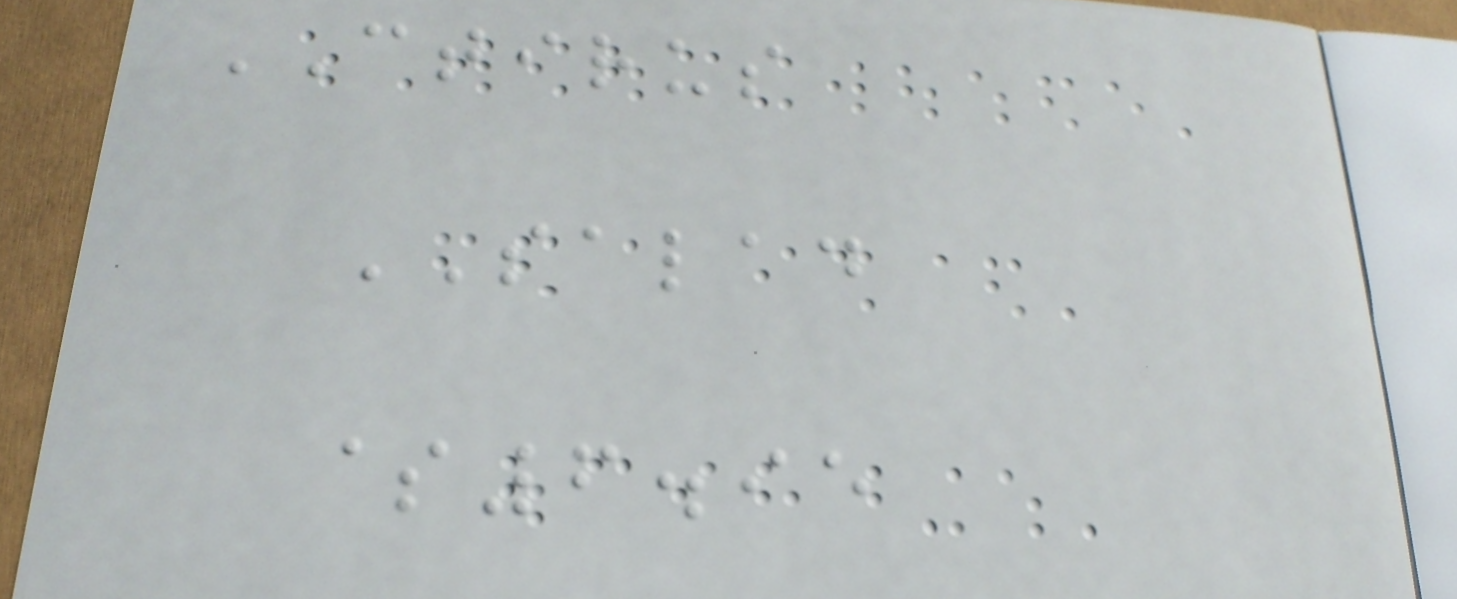CTIRUS
SALAD
$6.95
